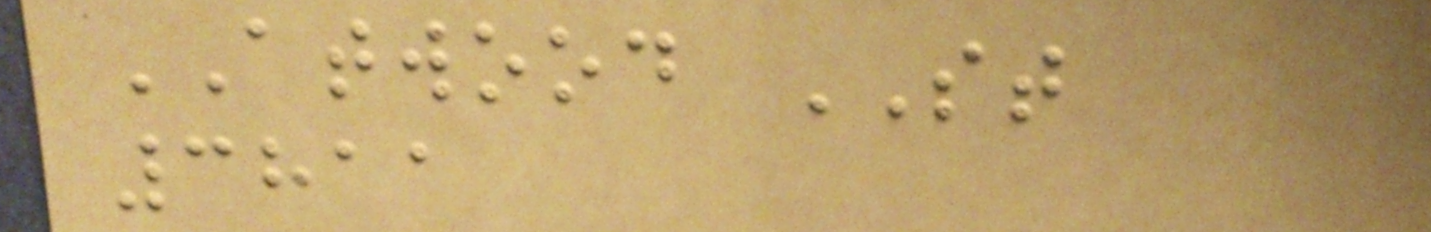ATWOOD ST
3811
